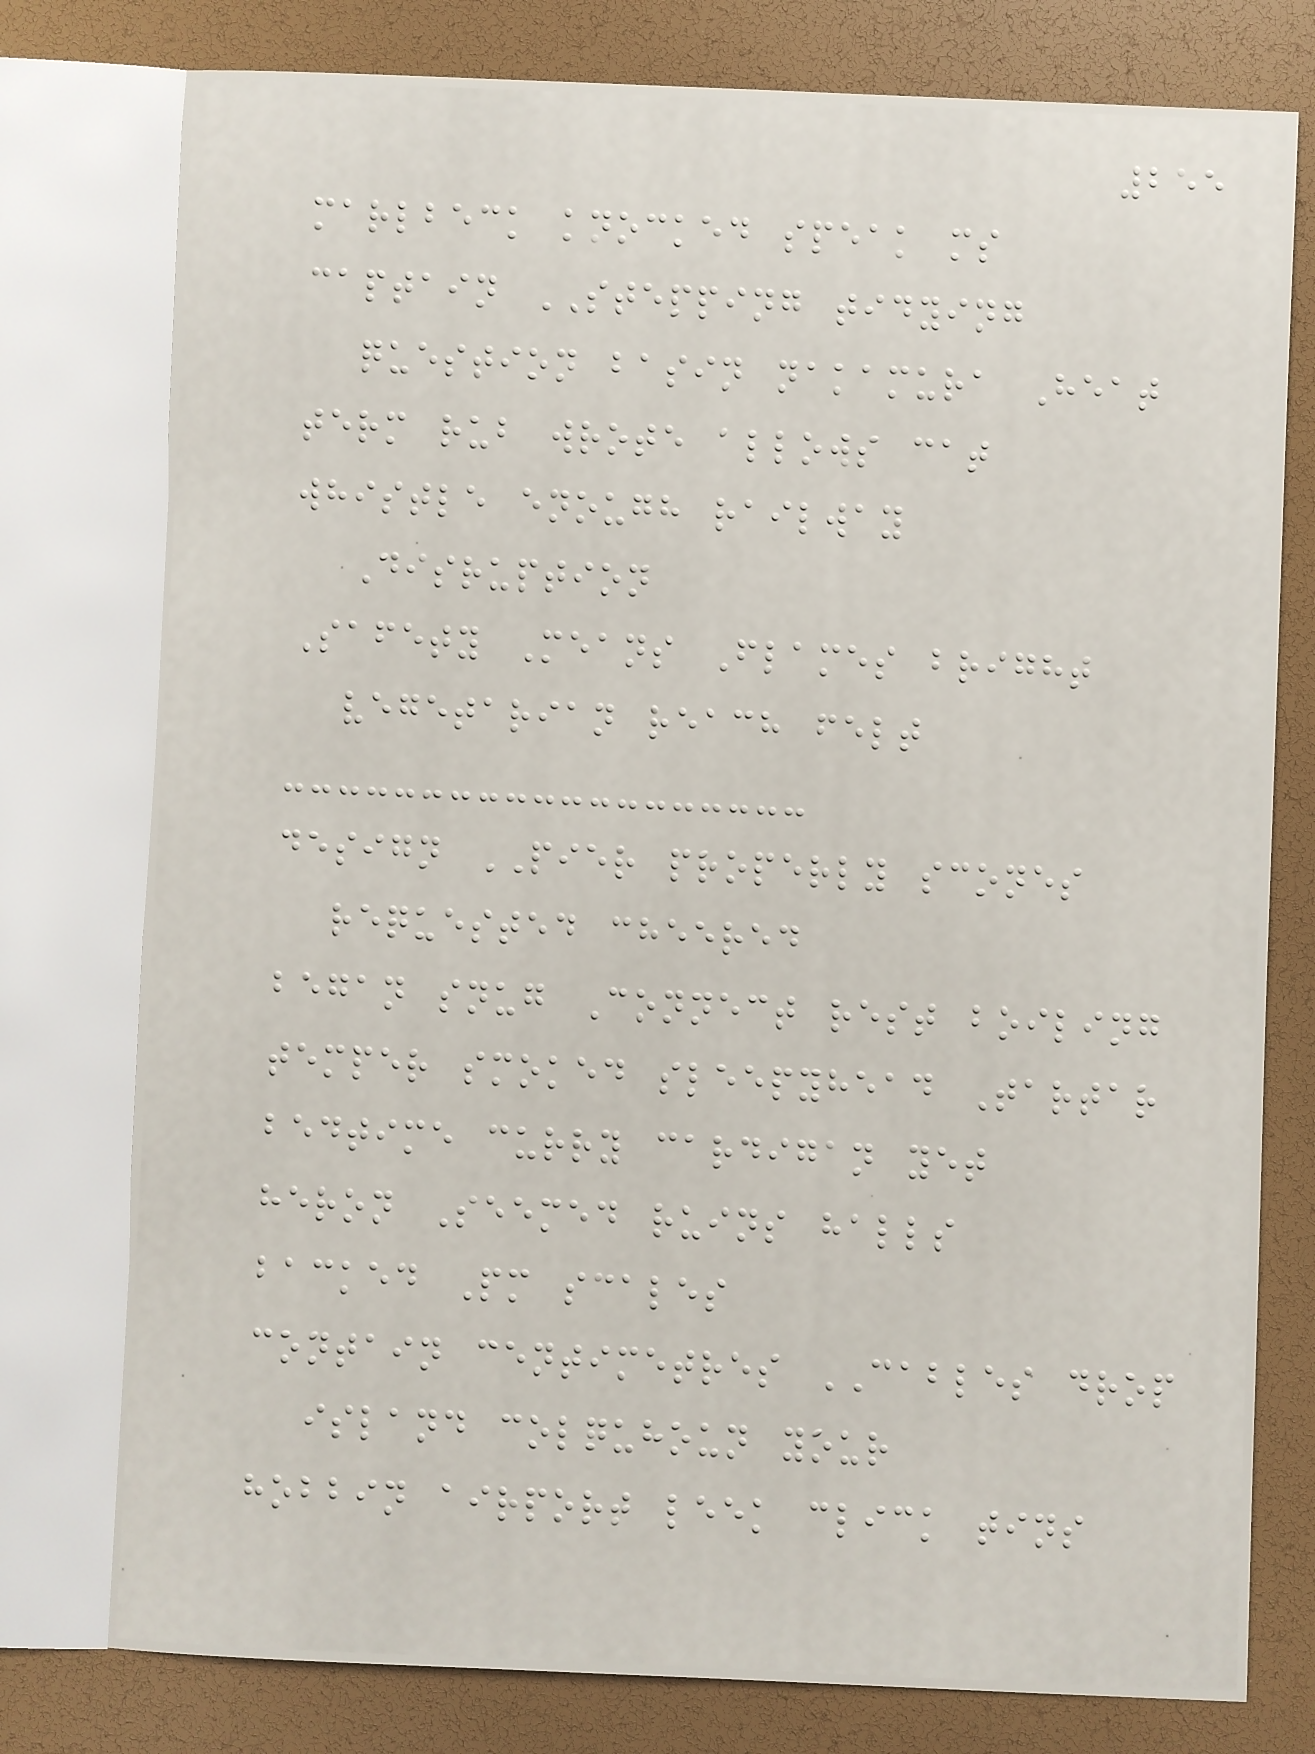255
marlbeck knocked speak ms
captain STEPPING tidying
question basin nakamura Heat
term rub wrote allows cat
whistle enough railway
Disruption
Safety Means Flames bright
vegetarian reach felt
design PIER properly scones
requested cheered
began snug Connect rest boiling
temper smoked sleepyhead Tartar
bedtime curry cardigan yet
heron Seemed ruins halls
backed Pm scales
contain centimetres CABLES drop
island colquhoun your
hobbin airport leek click tins
